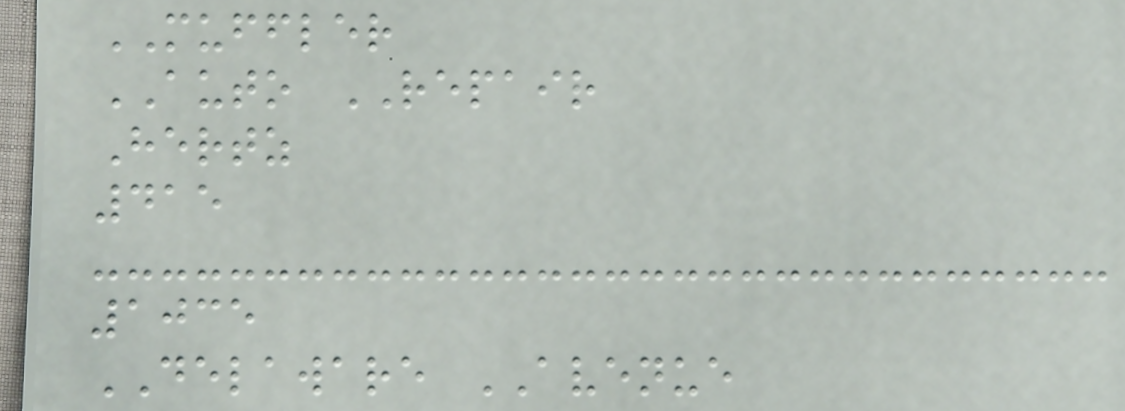MUFFLER
AUTO REPAIR
Hertz
415
1035
DELAWARE AVENUE
